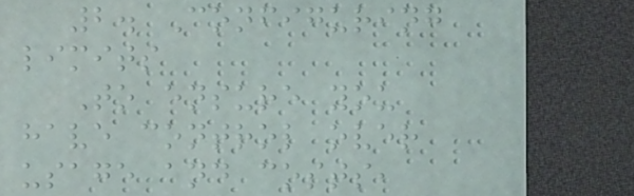2. Configuring
limits
To ensure you
have control over
usage and costs,
